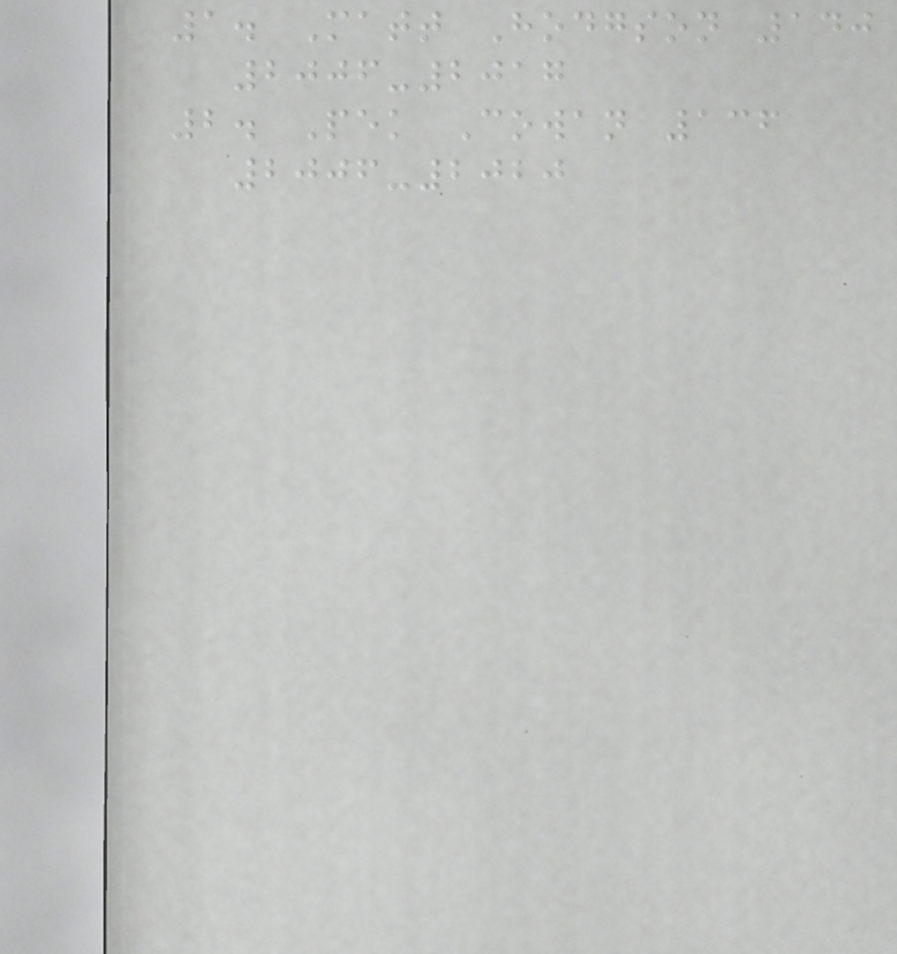1. Matt Hodgson 140
2006-2017
2. Pek Cowan 136
2006-2020
